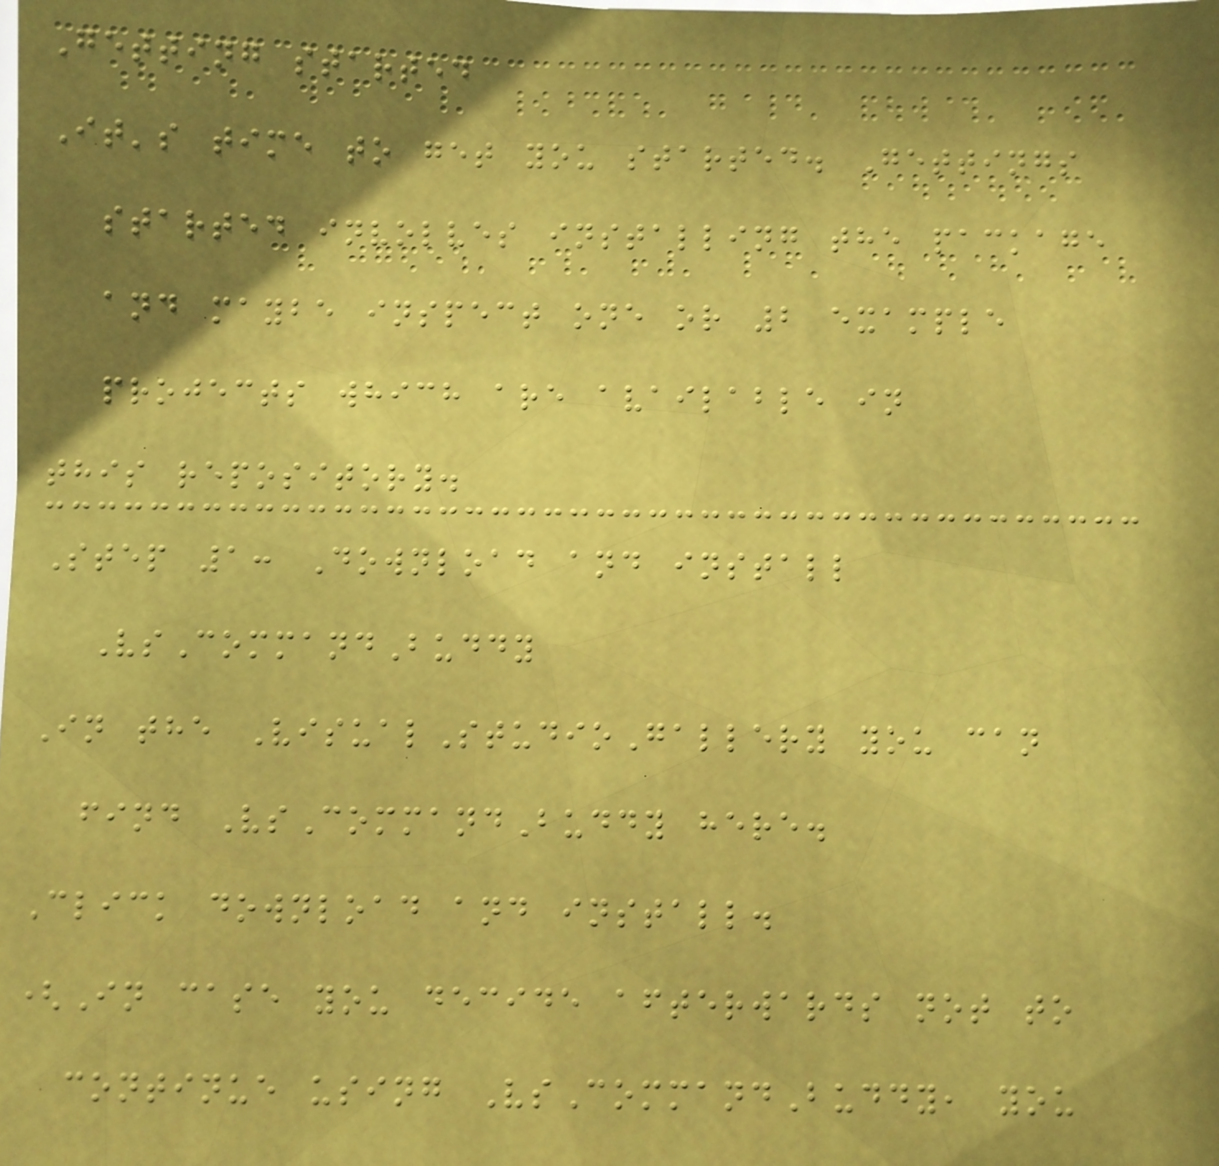Getting started
It's time to get you started. Gettings
started involves installing the package
and maybe inspect one or 2 example
projects which are available in
this repository.
Step 1: Download and install
VsCommandBuddy
In the VisualStudioGallery you can
find VsCommandBuddy here.
Click download and install.
(In case you decide afterwards not to
continue using VsCommandBuddy, you
